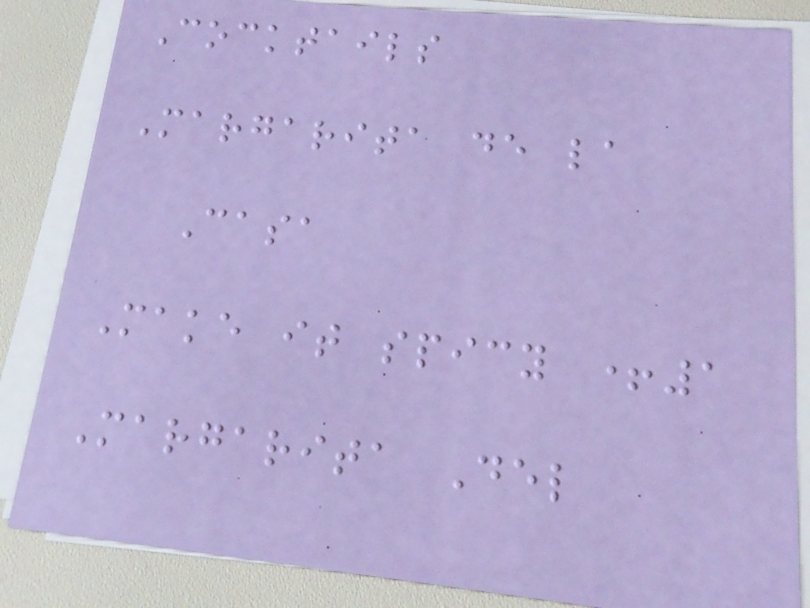Cocktails
Margarita de la
Casa
Make it spicy +1
Margarita Del
